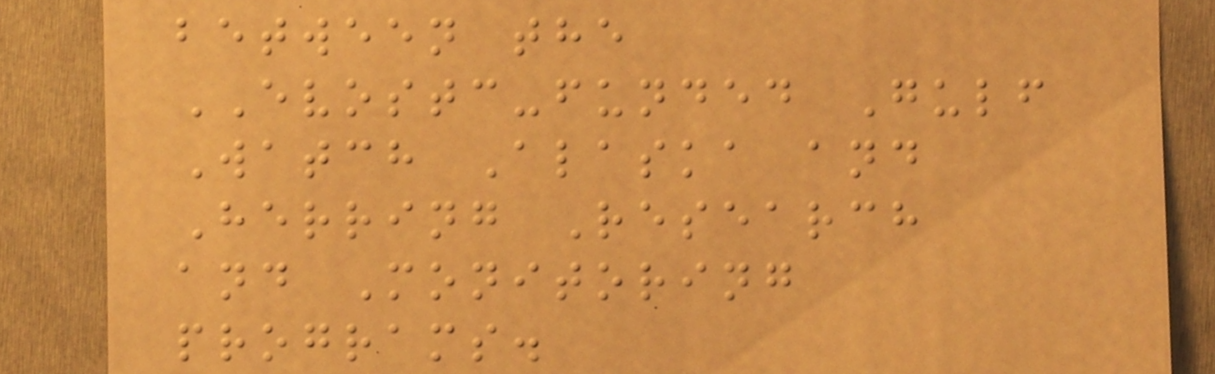between the
EVOSTC-funded Gulf
Watch Alaska and
Herring Research
and Monitoring
programs.
